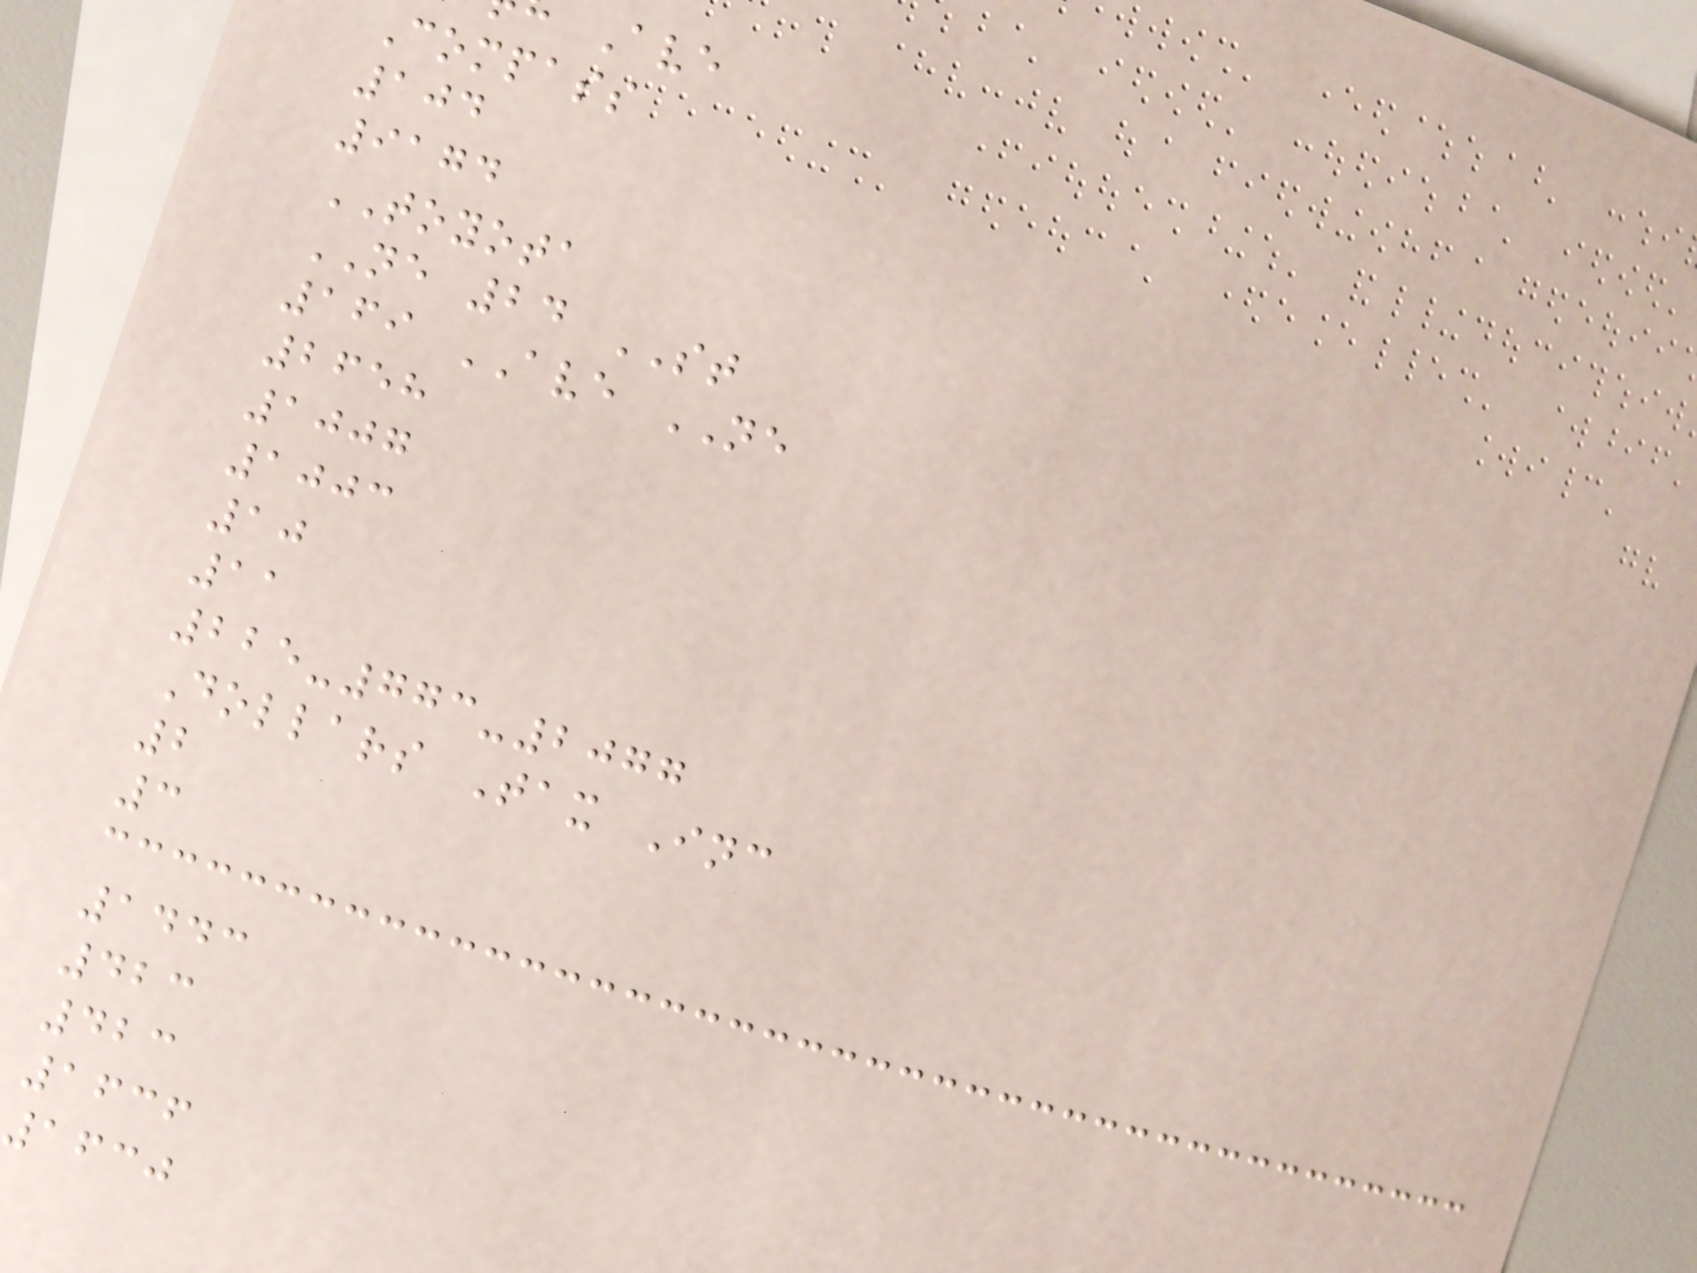Ave
Compass
104
9174
TOYOTA
NE 24 ST
169 AVE NE
2658
1007
1003
10
11
225-773-2077
Dollars Tax Inc
2
3
1443
423
423
1636
1630
